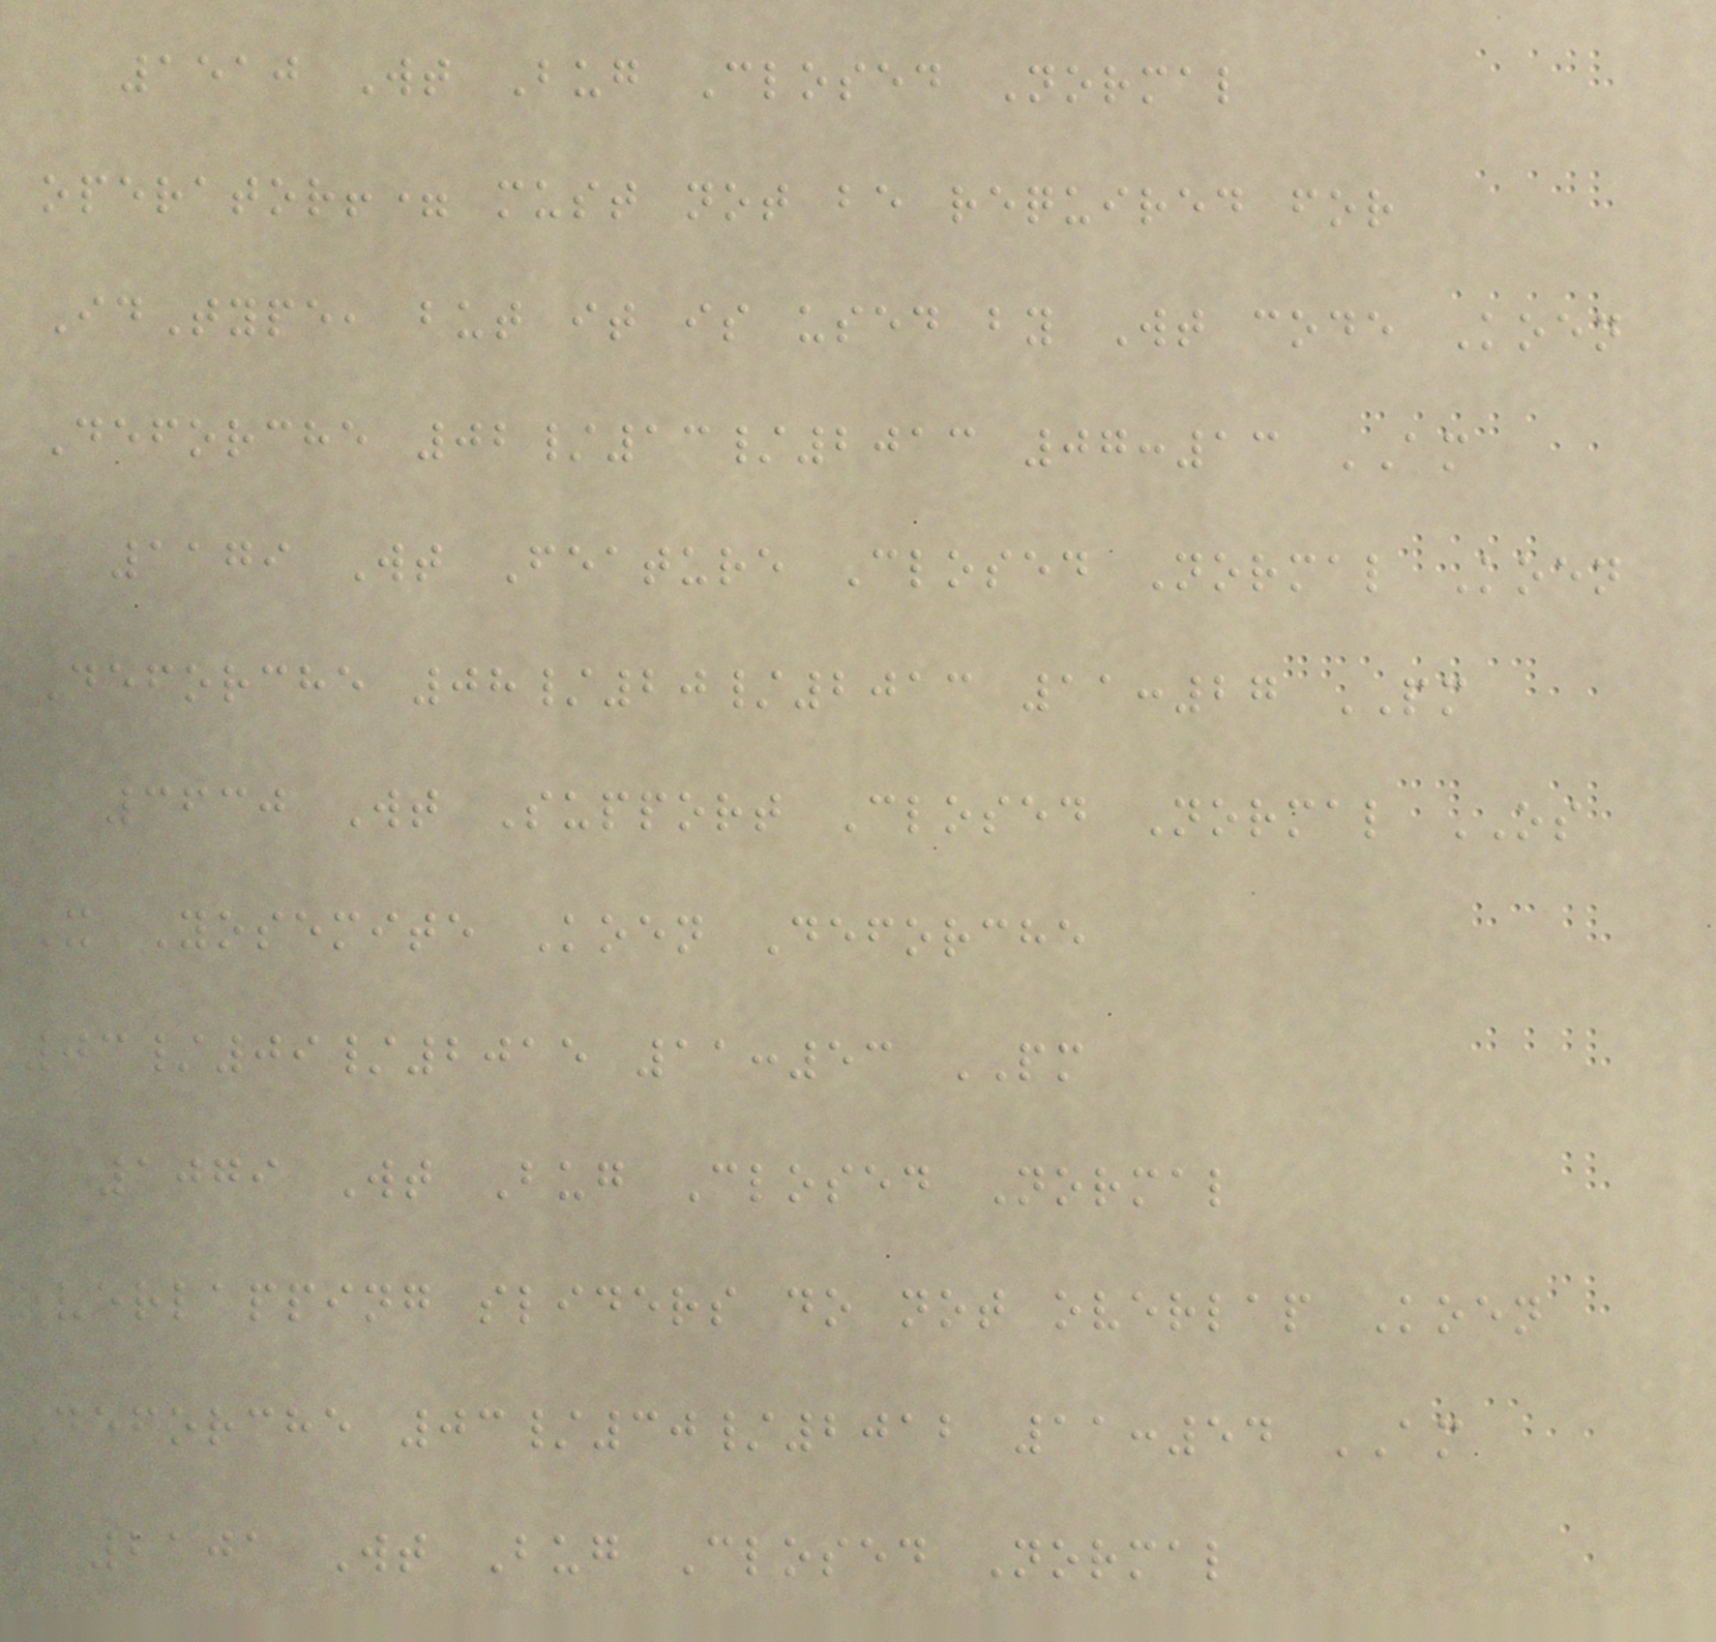1510 Wt Bug Closed Normal
operator!= must not be required for
IdType, but it is used by Wt code Koen
Deforche 02/13/2013 07:13 AM
1179 Wt Feature Closed Normal Koen
Deforche 08/20/2013 11:27 PM
3630 Wt Support Closed Normal OS
X Yosemite Koen Deforche
03/09/2015 11:53 PM
1079 Wt Bug Closed Normal
overlapping sliders do not overlap Koen
Deforche 03/30/2012 11:54 AM
2101 Wt Bug Closed Normal
